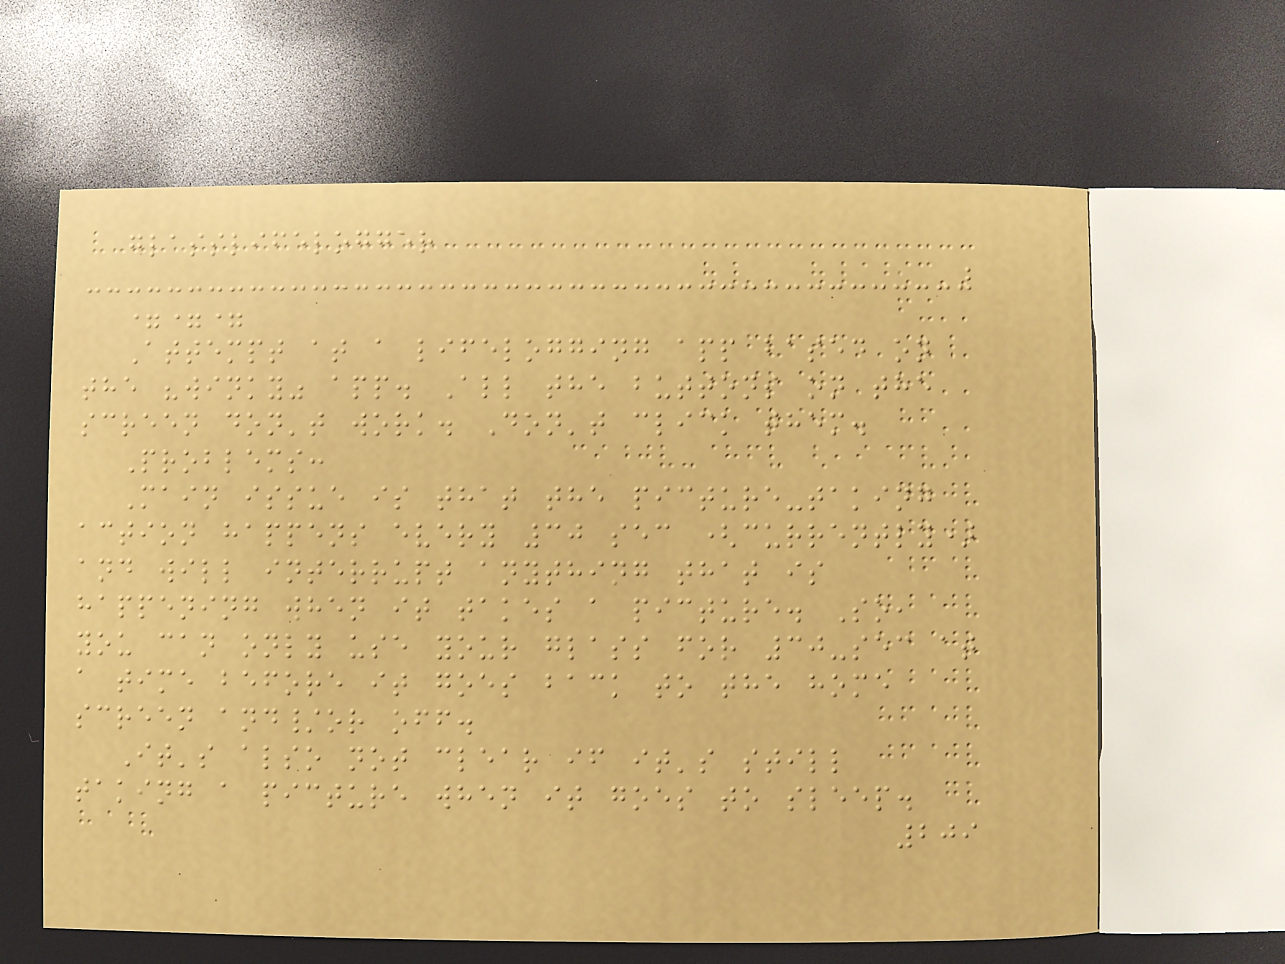glasslifelogger
===
Attempt at a lifelogging app based on
the "winky" app. All the buttons on the
screen don't work. Don't click them.
Problems:
Main issue is that the picture-taking
action happens every 30 sec (currently)
and will interrupt anything that is
happening when it takes a picture. So,
you can only use your glass for 30-sec at
a time before it goes back to the home
screen and/or off.
It's also not clear if it's still
taking a picture when it goes to sleep.
209
